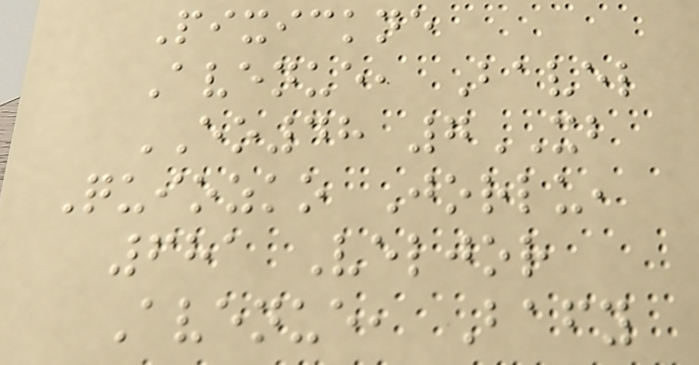Pixickne
Avenue, Bavel
EO48 7XB
Quiozko Jorlu,
681 Veljor
Avenue, Bafy
